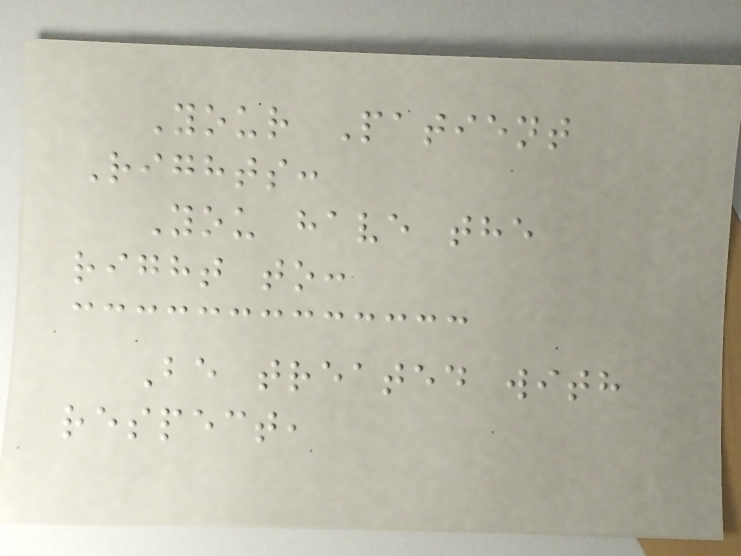Your Patient
Rights:
You have the
right to:
Be treated with
respect,
